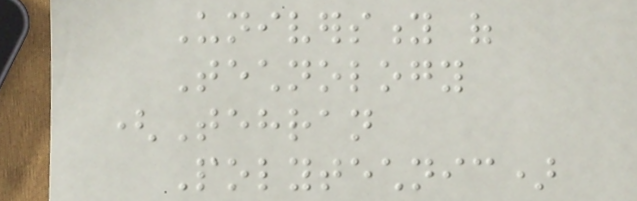University of
Technology
(Tehran
Polytechnic)
